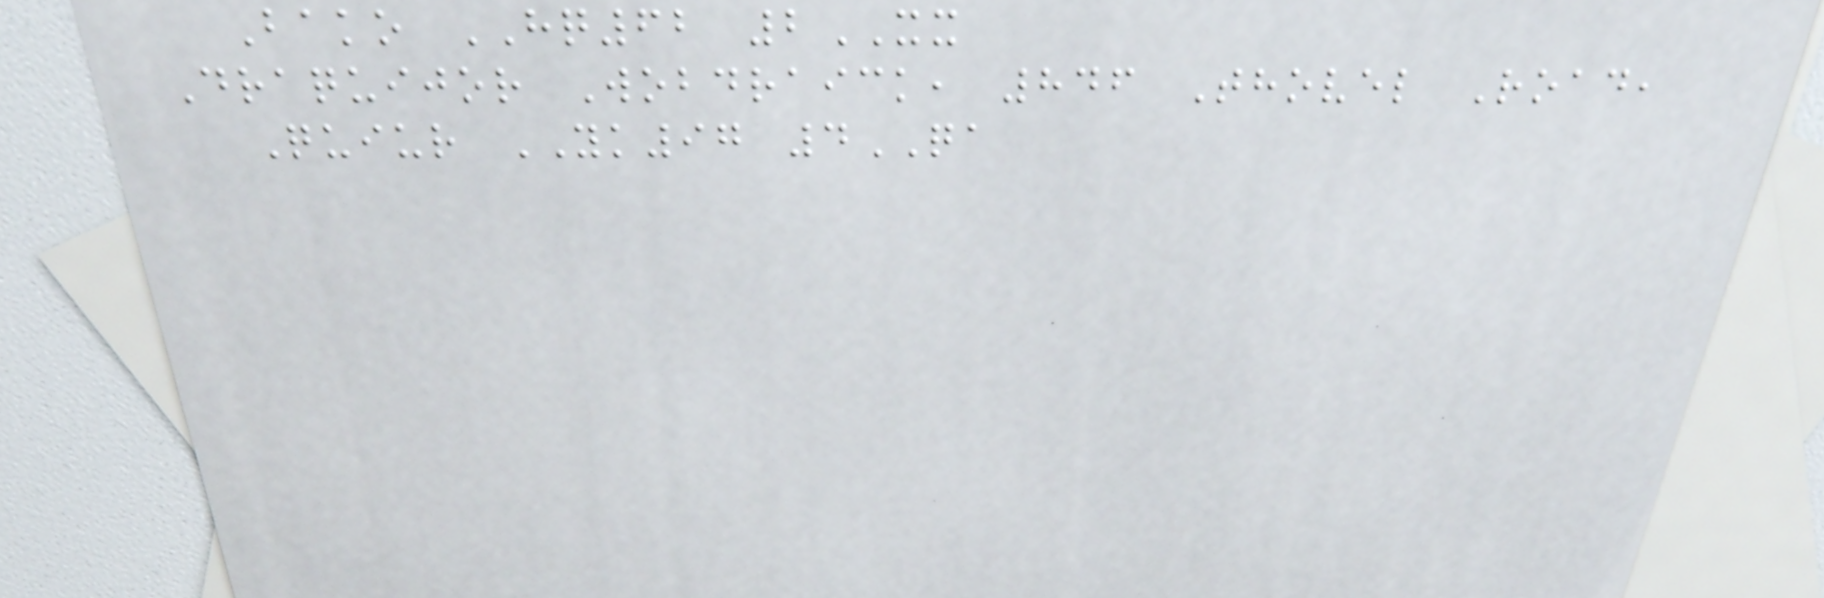Bako HQ62 2XX
Draquijor Wobdraick, 846 Thovel Road,
Quiur YK97 4QA
